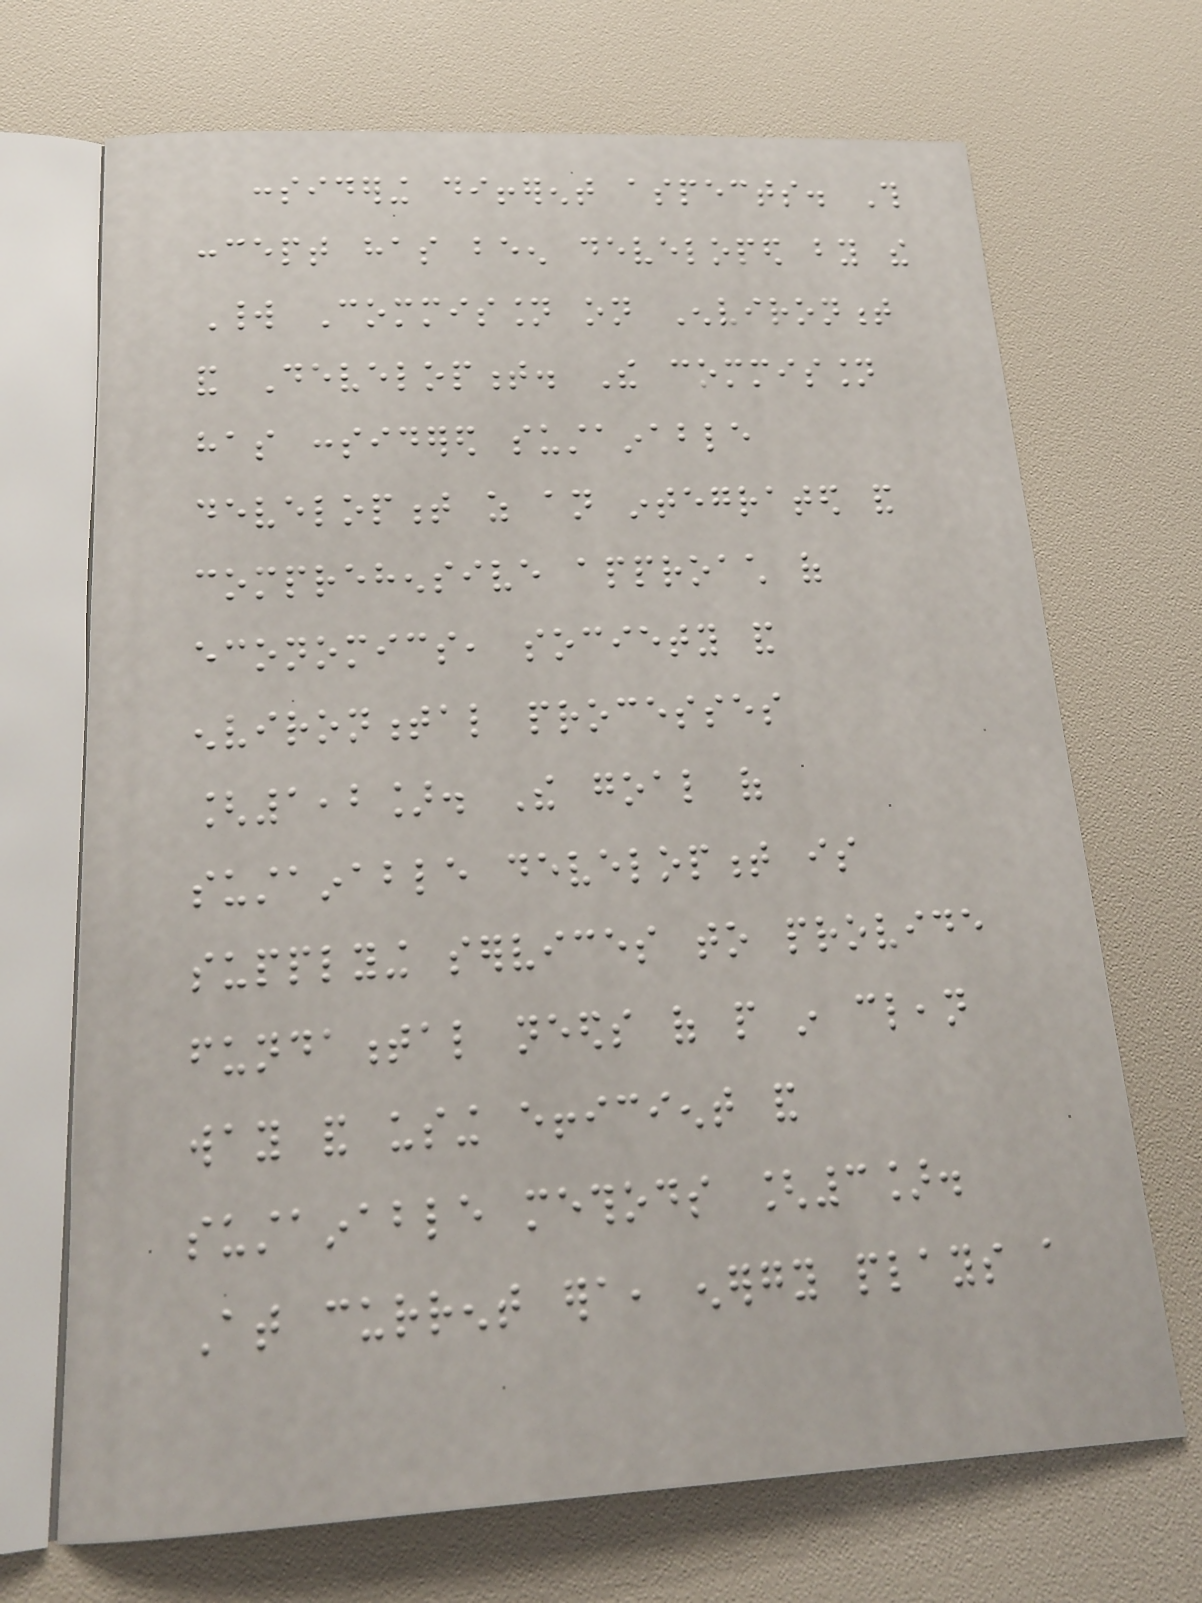considering different aspects. This
concept has been developed by the
World Commission on Environment
and Development. The commission
has considered sustainable
development as an integrated and
comprehensive approach of
economics, society and
environmental processes
[1,2]. The goal of
sustainable development is
supplying services to provide
fundamental needs of people in clean
way and using efficient and
sustainable methods [3].
At current era, energy plays a
